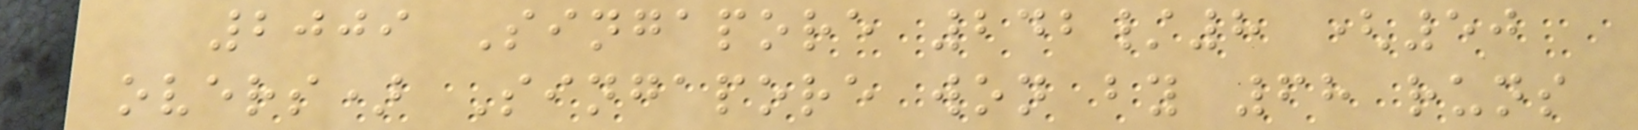2009 Singapore 242/8 (50
overs) Singapore won by 68 runs
